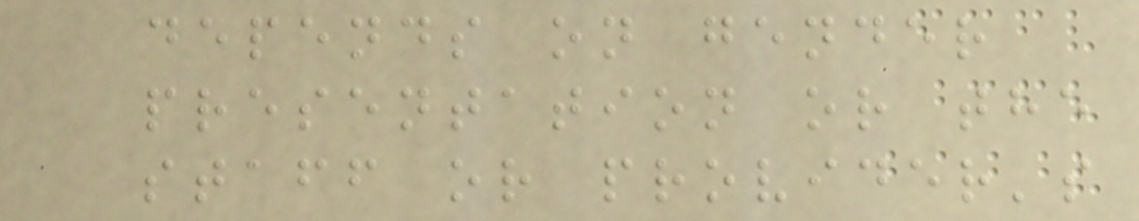depends on gender
presentation or the
staff or provider's
